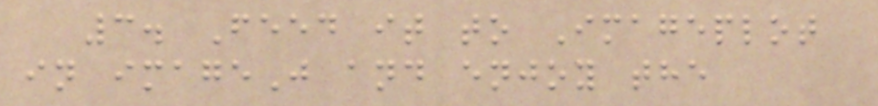3. Feed it to Imageplot
in imageJ and enjoy the
